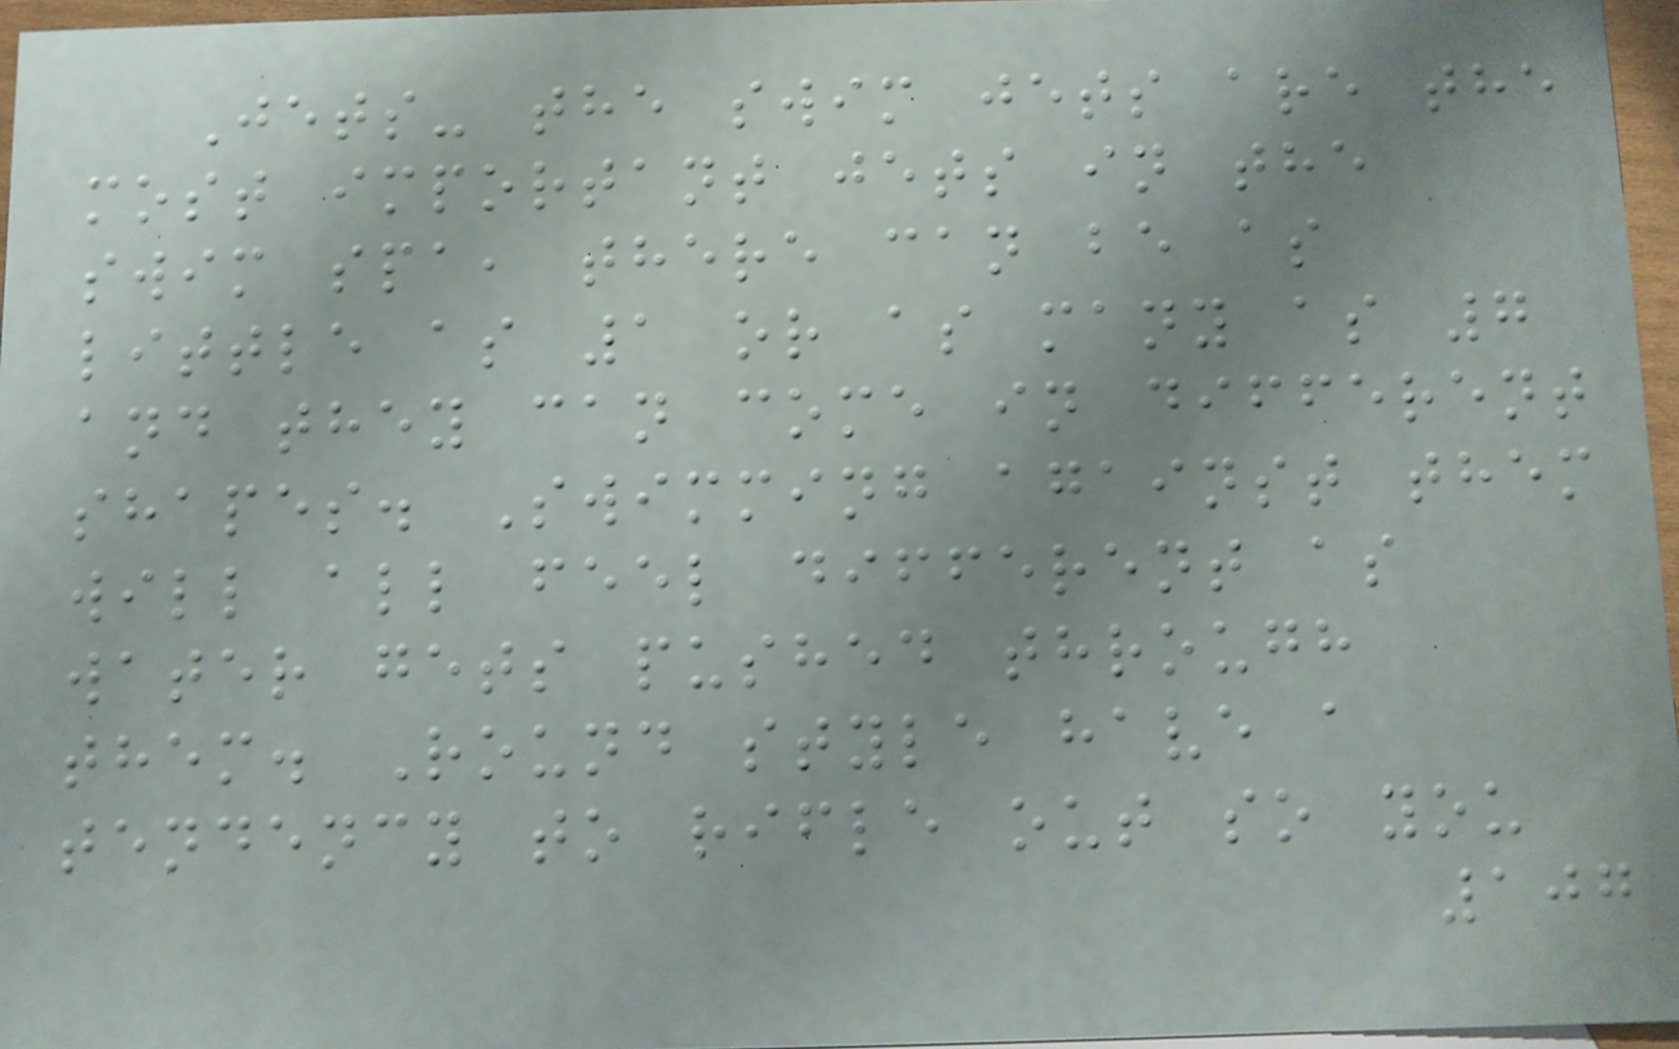Jets- the swim jets are the
most important jets in the
swim spa, there can be as
little as 1 or as many as 7
and they can come in different
shapes. Swimming against them
will all feel different as
water gets pushed through
them. Round style have a
tendency to rifle out so you
107
